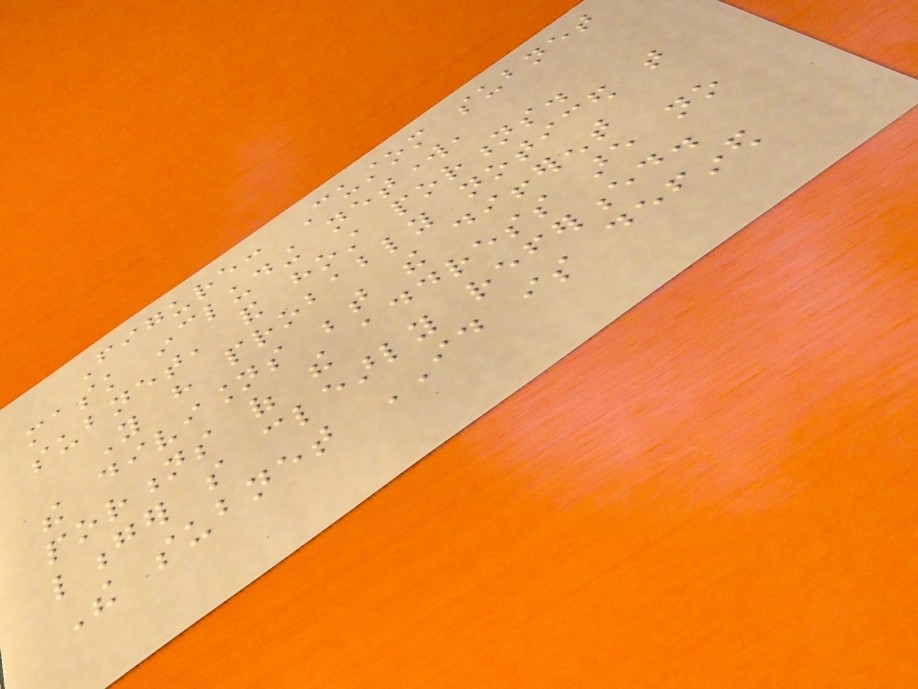Figure: Custom subnet
mask including network,
subnet, and host portions.
You have probably noticed that
the divisions between the different
portions of the address are no
longer so clearly referenced.
The subnet ID is defined
